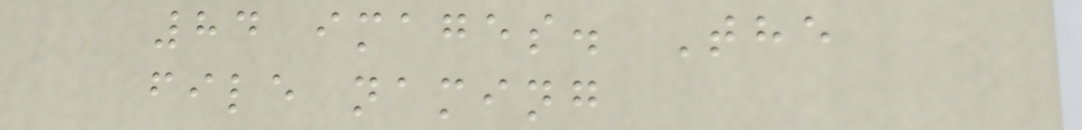84 images. The
file naming
